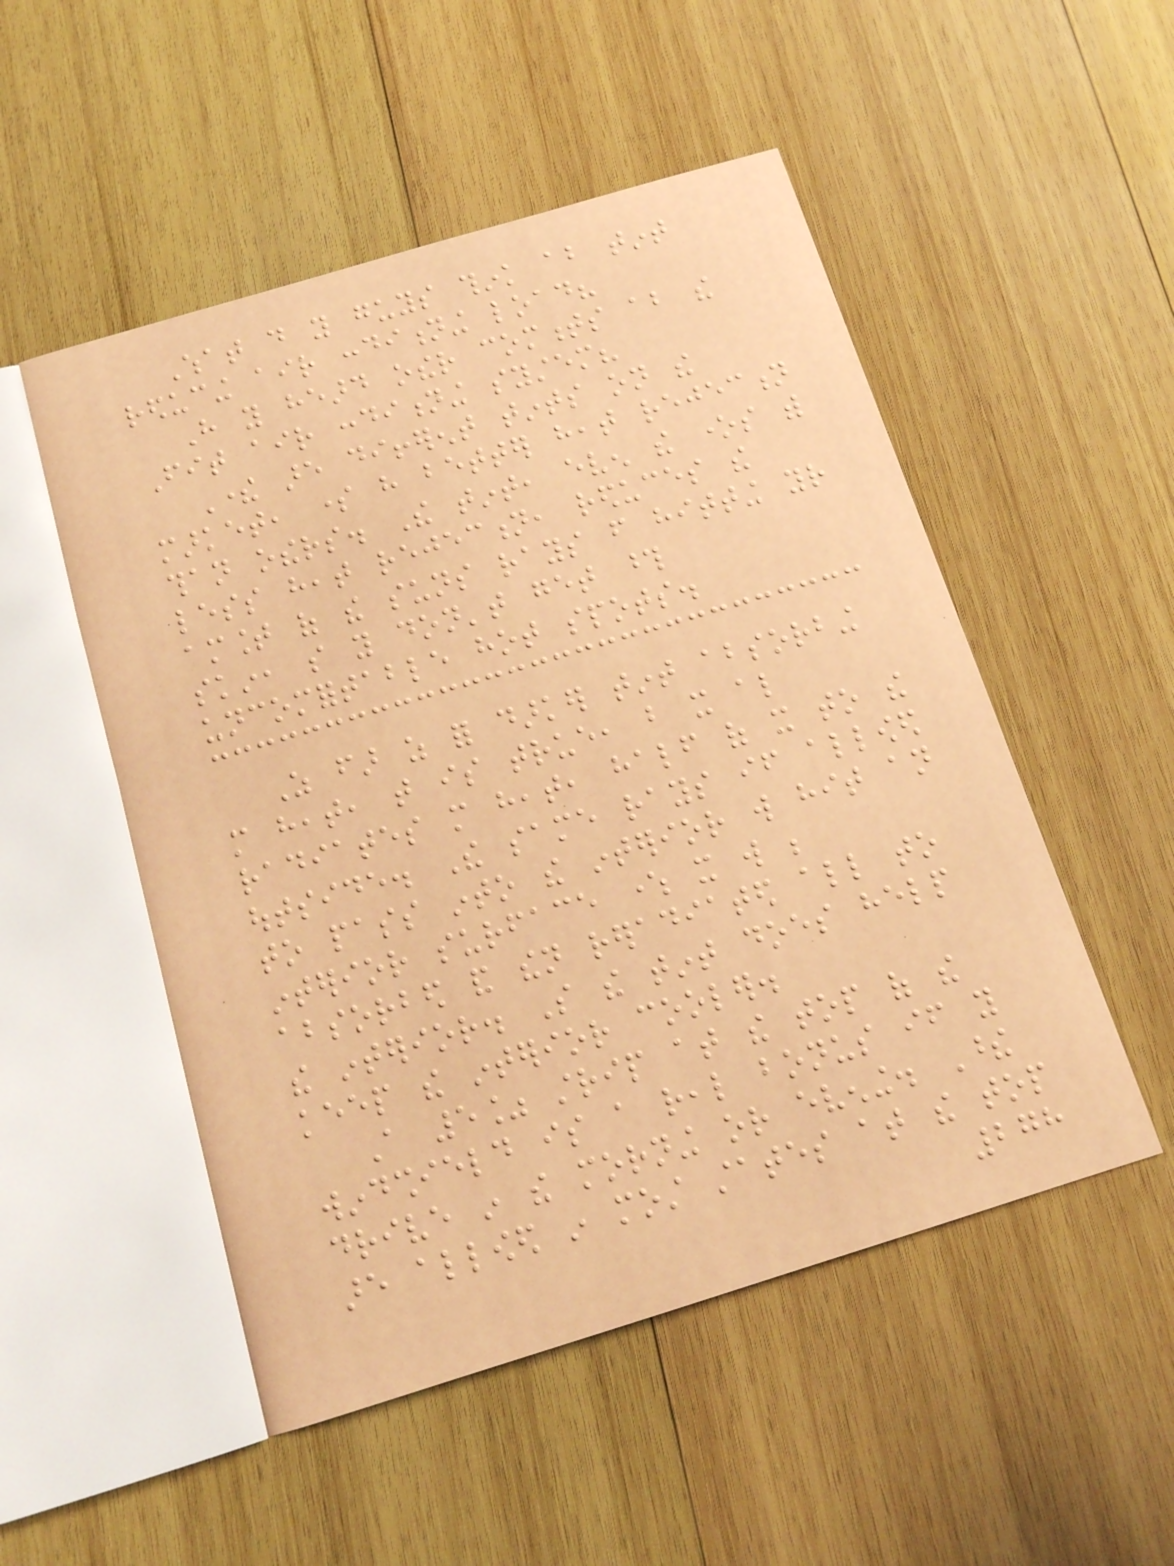What do you guys think about tint
reducing air conditioning load?
Have you heard other comments about the
Fit air conditioning system?
There are different tints on the
market, some have better heat rejection
than others. The tint, even the ones with
less heat rejection, reduces the
amount of the suns rays from hitting your
skin, so you don't get those
uncomfortable hot spots.
As far as for darker tint absorbing
more heat, that is true, but it also
radiates more heat, half of it to the
outside. The same rays if allowed
to pass into the interior will hit an
interior surface where it will be
absorbed and then reradiated all to
the interior. So the tint does help
keep the interior cooler.
A 5% strip at the top of the
windshield is a real bonus if you
drive in the morning or evening. These
are allowed in most states at the top
278
